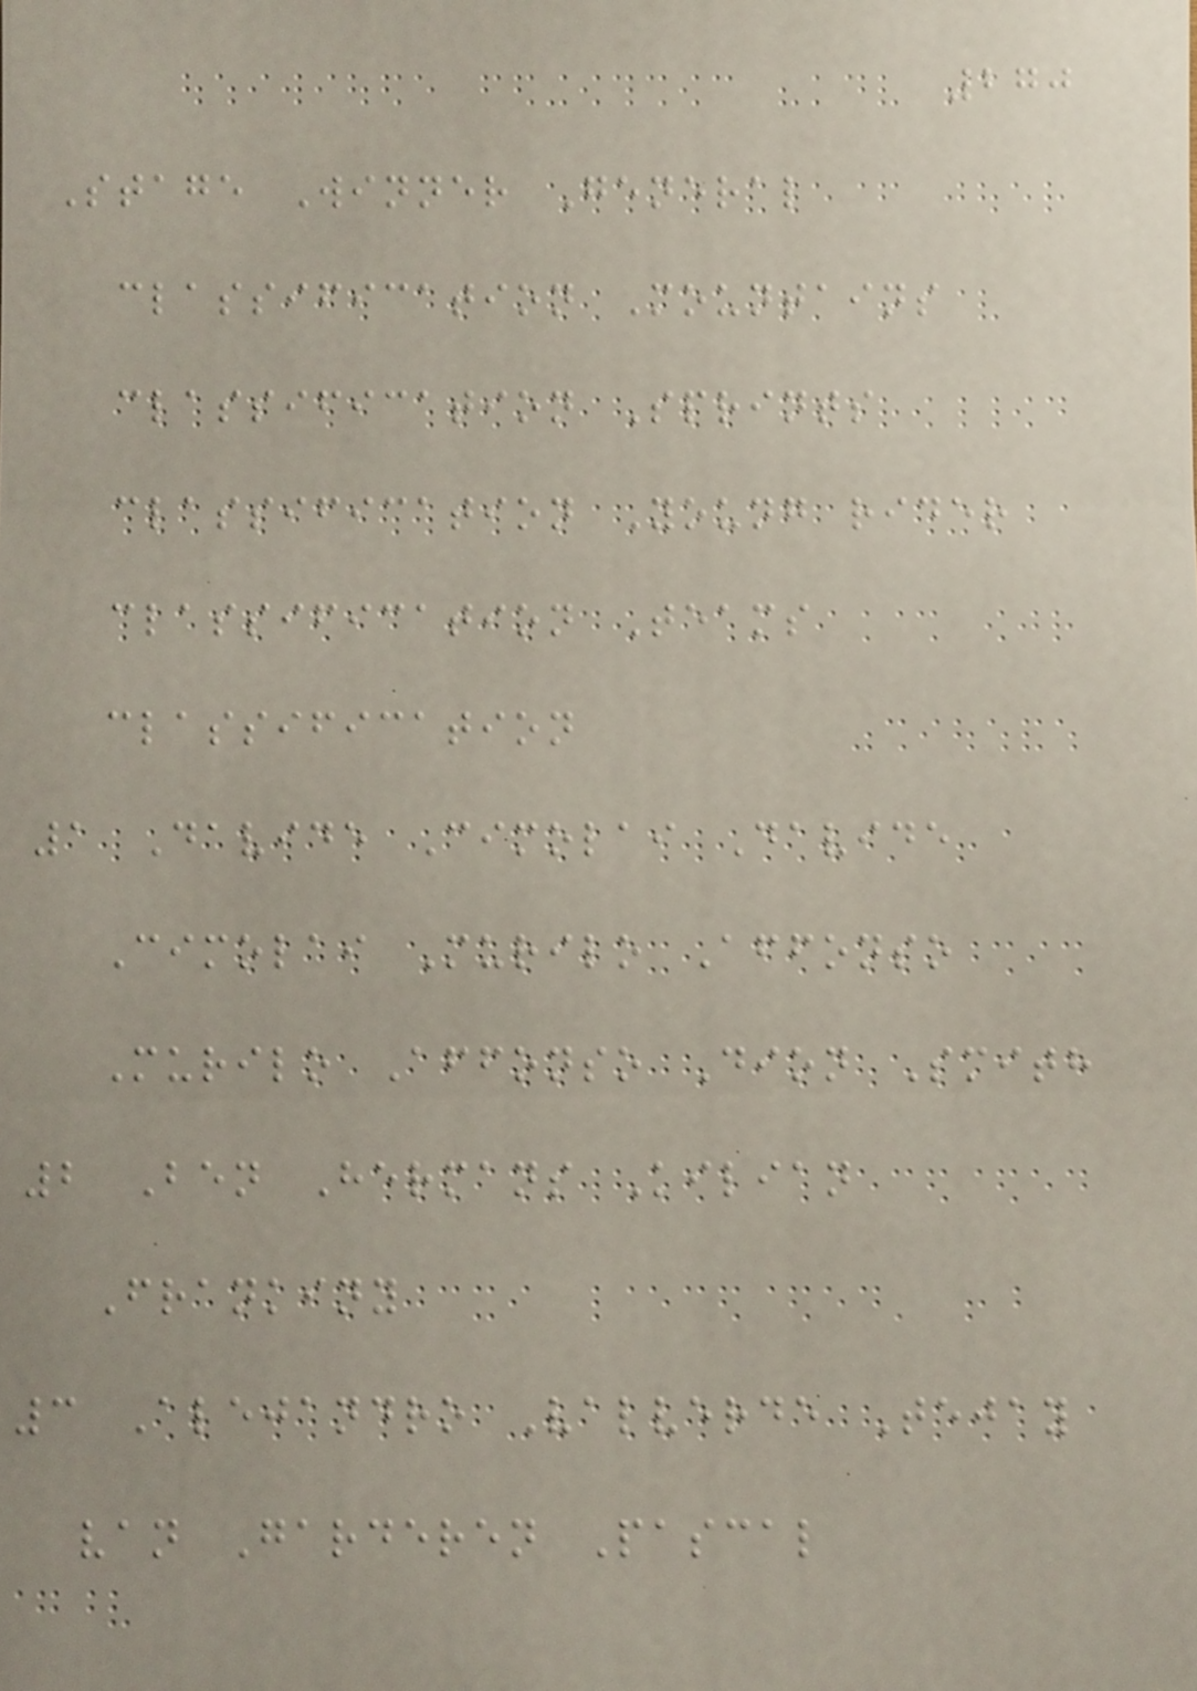270
Stage Winner General
classification Mountains
classification Sprints
classification Young rider
classification Teams
classification
1 Davide Cimolai Davide
Cimolai Murilo Affonso
Murilo Affonso Dion Smith
2 Ben Hermans Kilian
Frankiny
3 Alejandro Valverde Tejay
van Garderen Pascal
